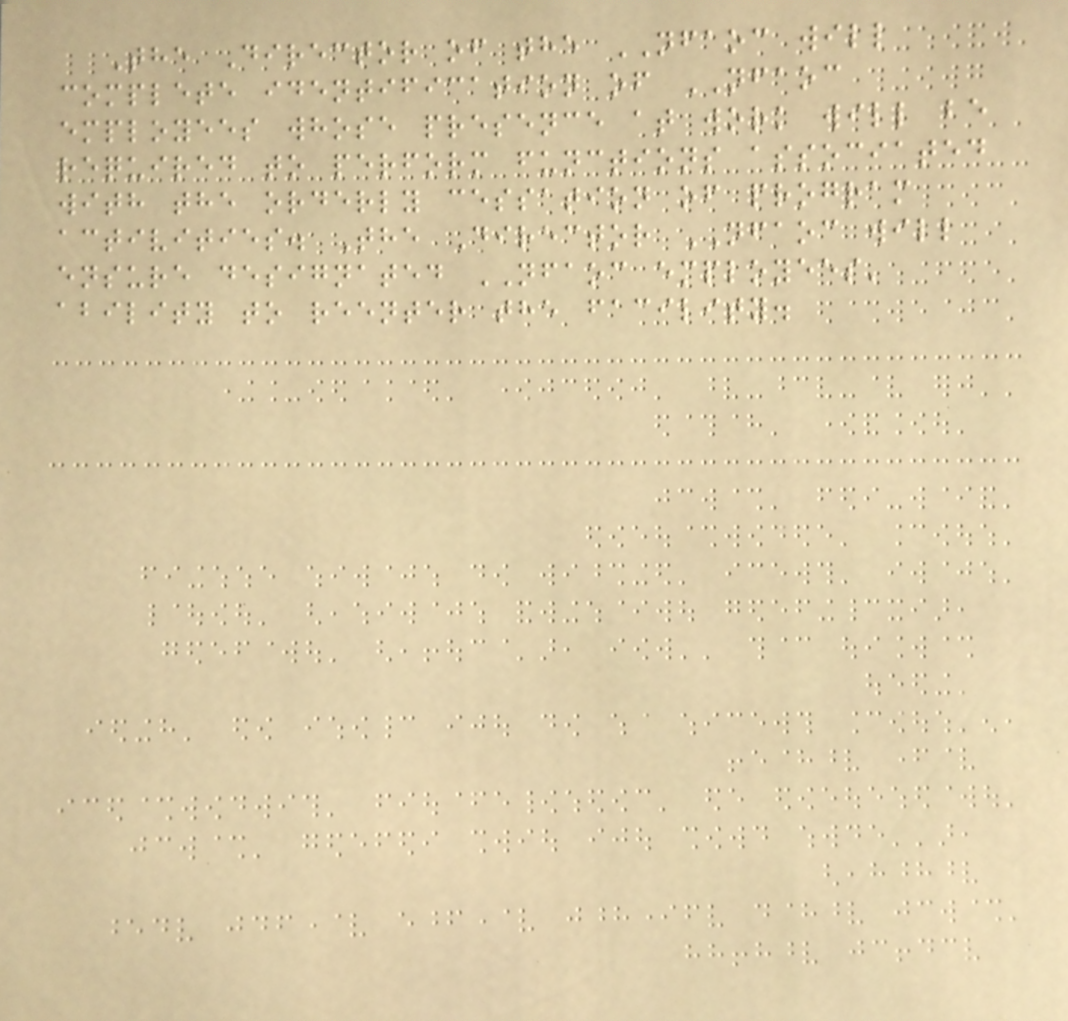The Director of the NFAOC will
complete identification of NFAOC
employees whose presence at work will be
required to perform functions associated
with the orderly cessation of program
activities. The Director NFAOC will
ensure designated NFAOC employees'
ability to reenter the facility.
